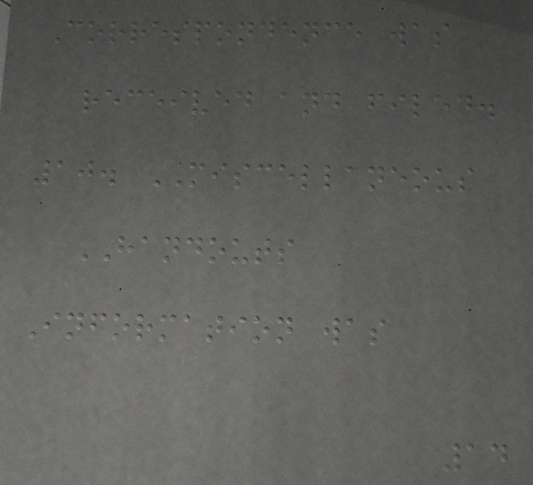Correspondence was
received and filed.
10. MISCELLANEOUS
HANDOUTS
Information was
14
